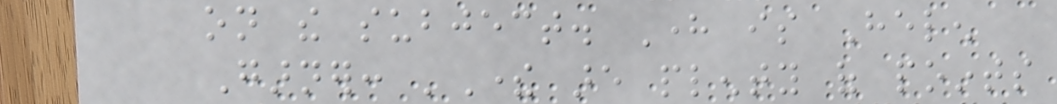on the subject. Here is Helen
Garner: 'There are plenty of points
